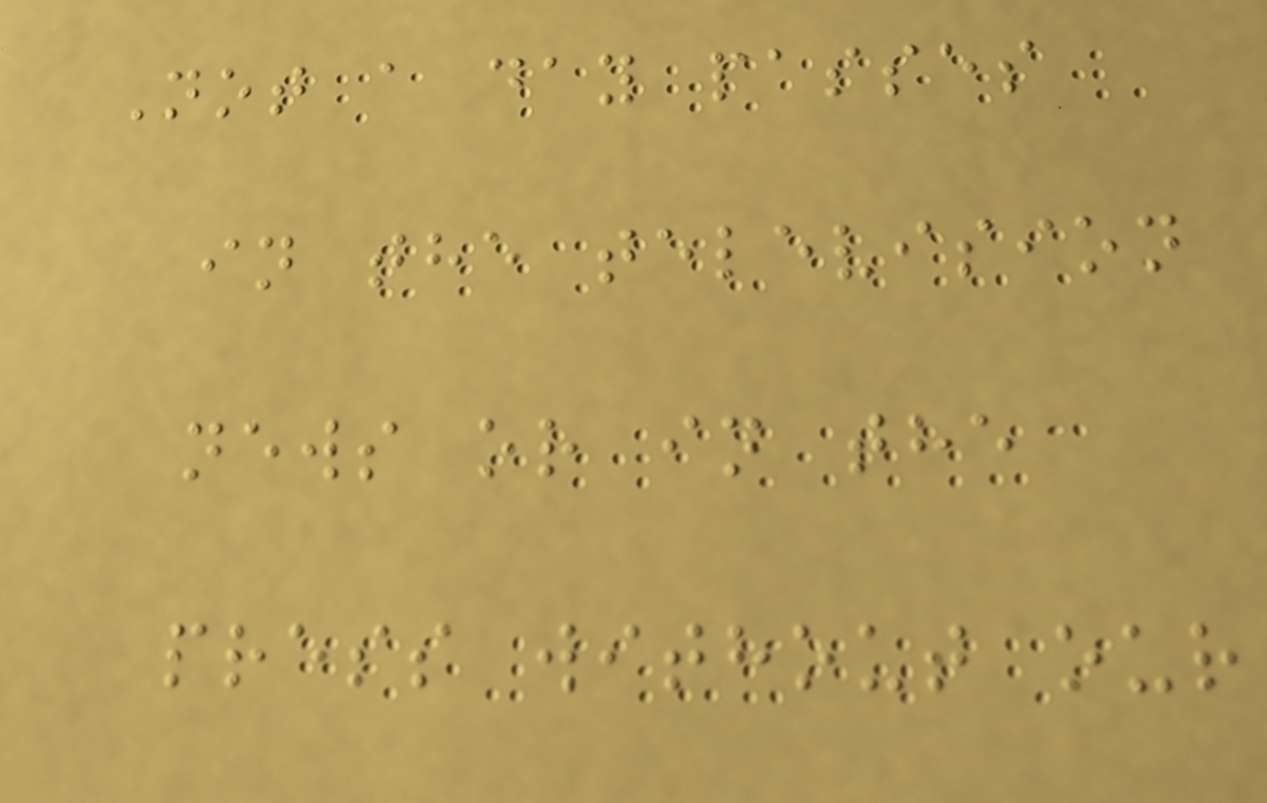Not a day passes
in the television
news or in the
press without our
